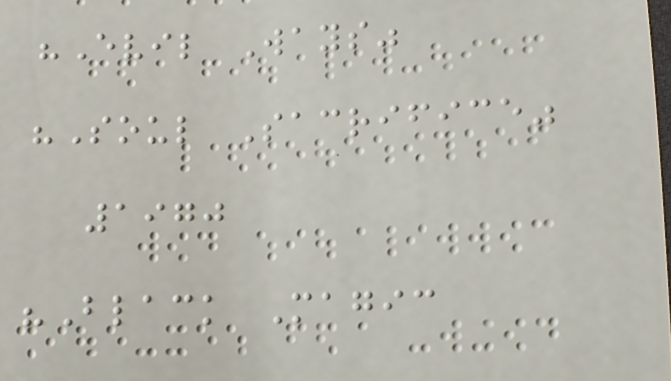"Evil Ways"
"Soul Sacrifice"
1970
"Black Magic
